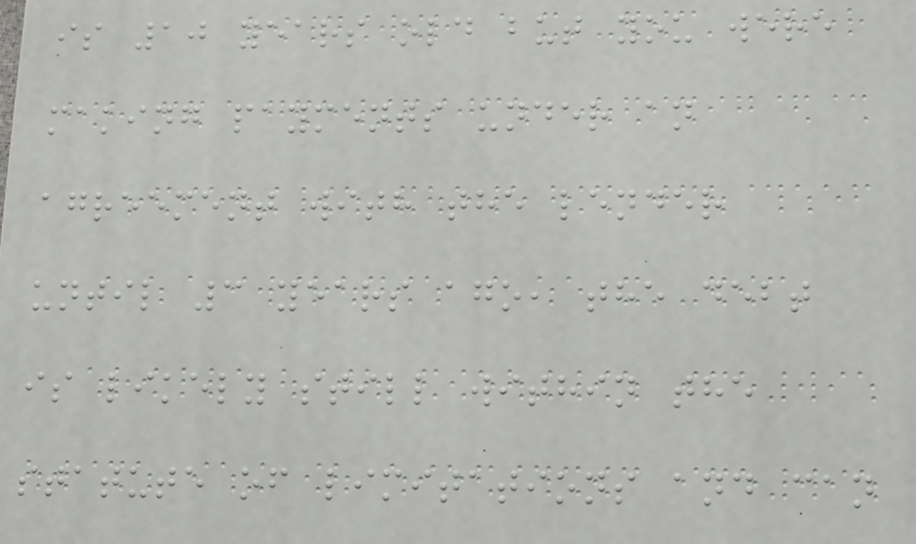is 10 years old but you were
making payments under an
agreement with the lender
until 3 years ago, the debt
is likely still within the
statute of limitations and can
